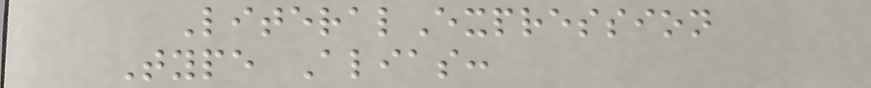LiteralExpression
Type Alias:
